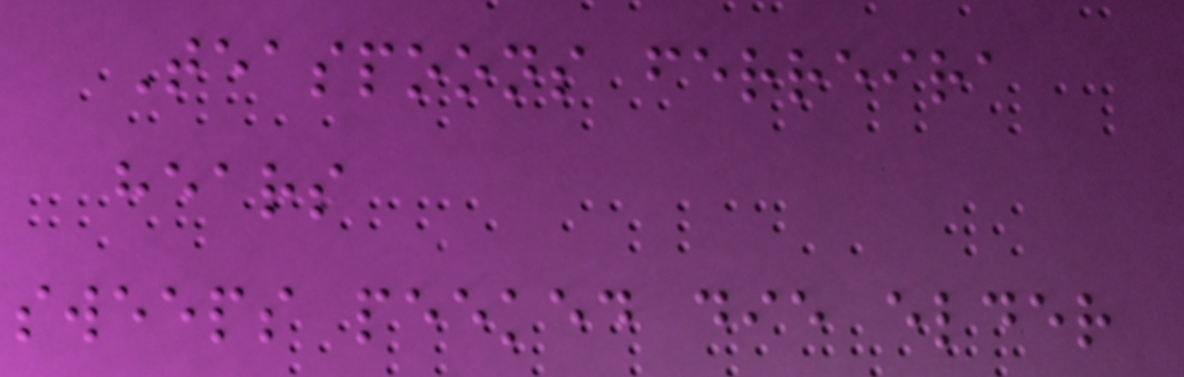Teaspoons ferreira
hears
sweeps peeked die elder
